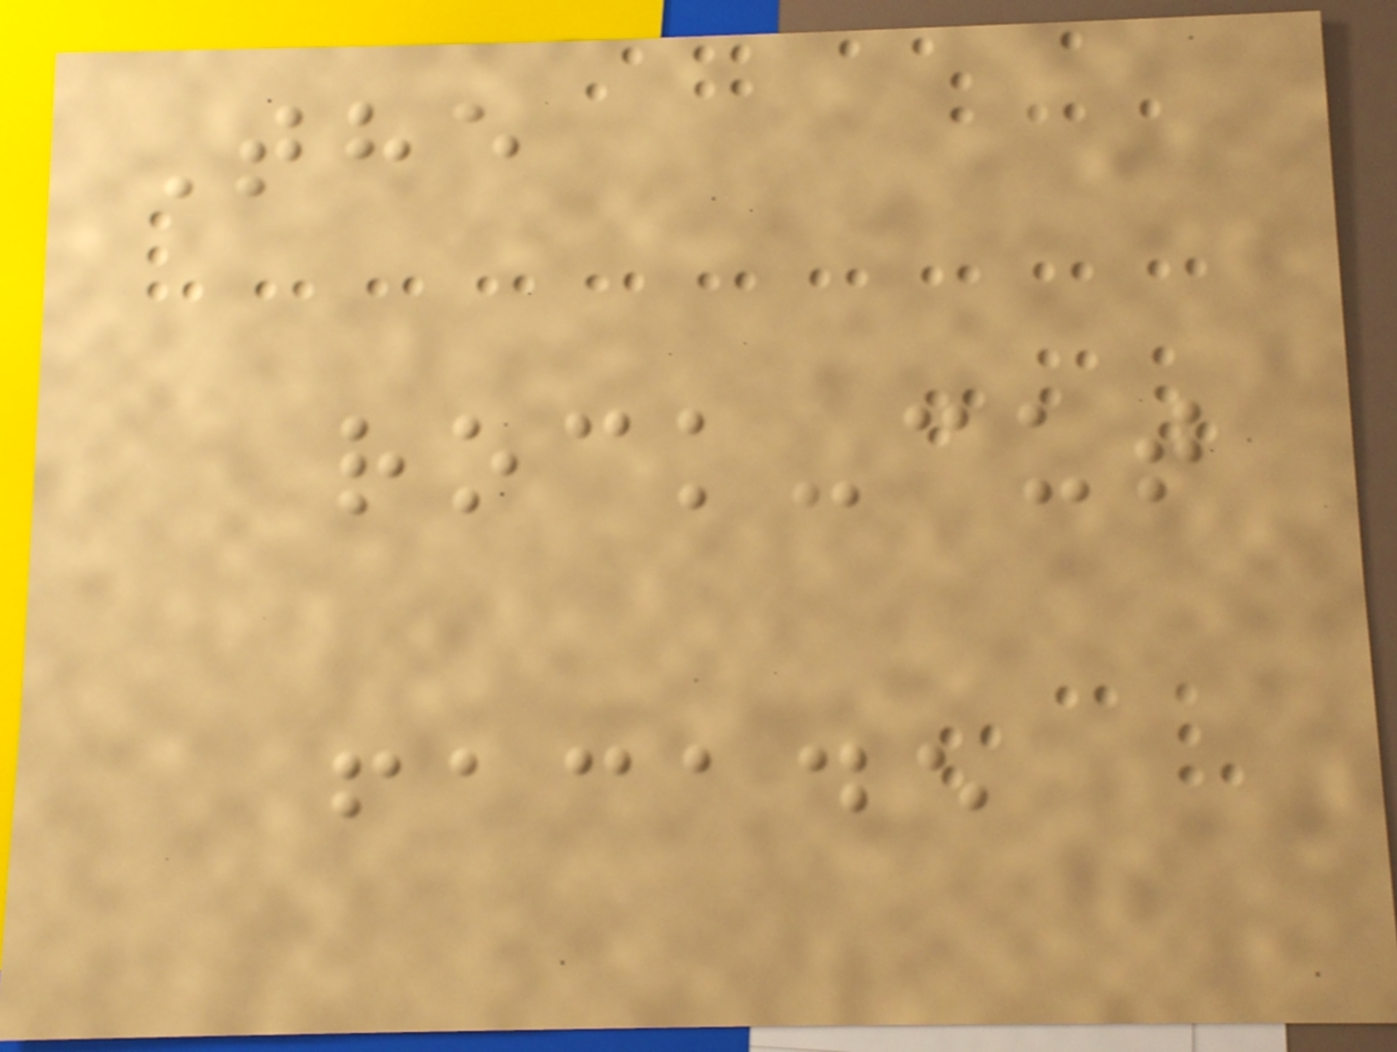The
rock-cut
facade
